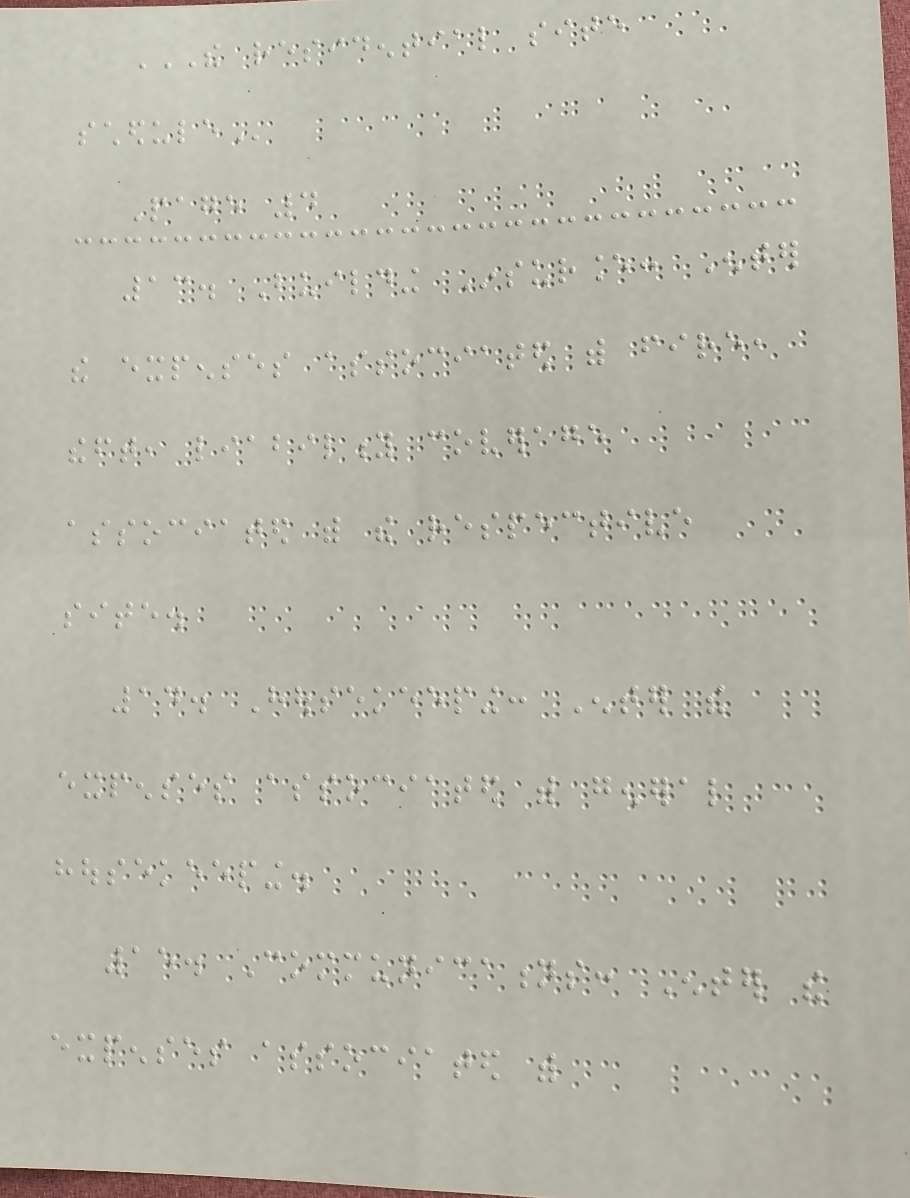THE RESIDENTIAL SITE
SCHEDULE
Page 4
13. Building Insurance: Enter
the expenses associated with fire,
theft, liability coverage
associated with the respective
site.
14. Housekeeping: Enter the
expenses associated with general
housekeeping.
15. Communications: Enter the
expenses associated with
